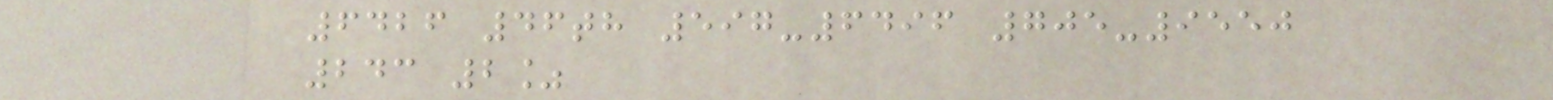6426 46th 597-6496 705-9550
243 2%
